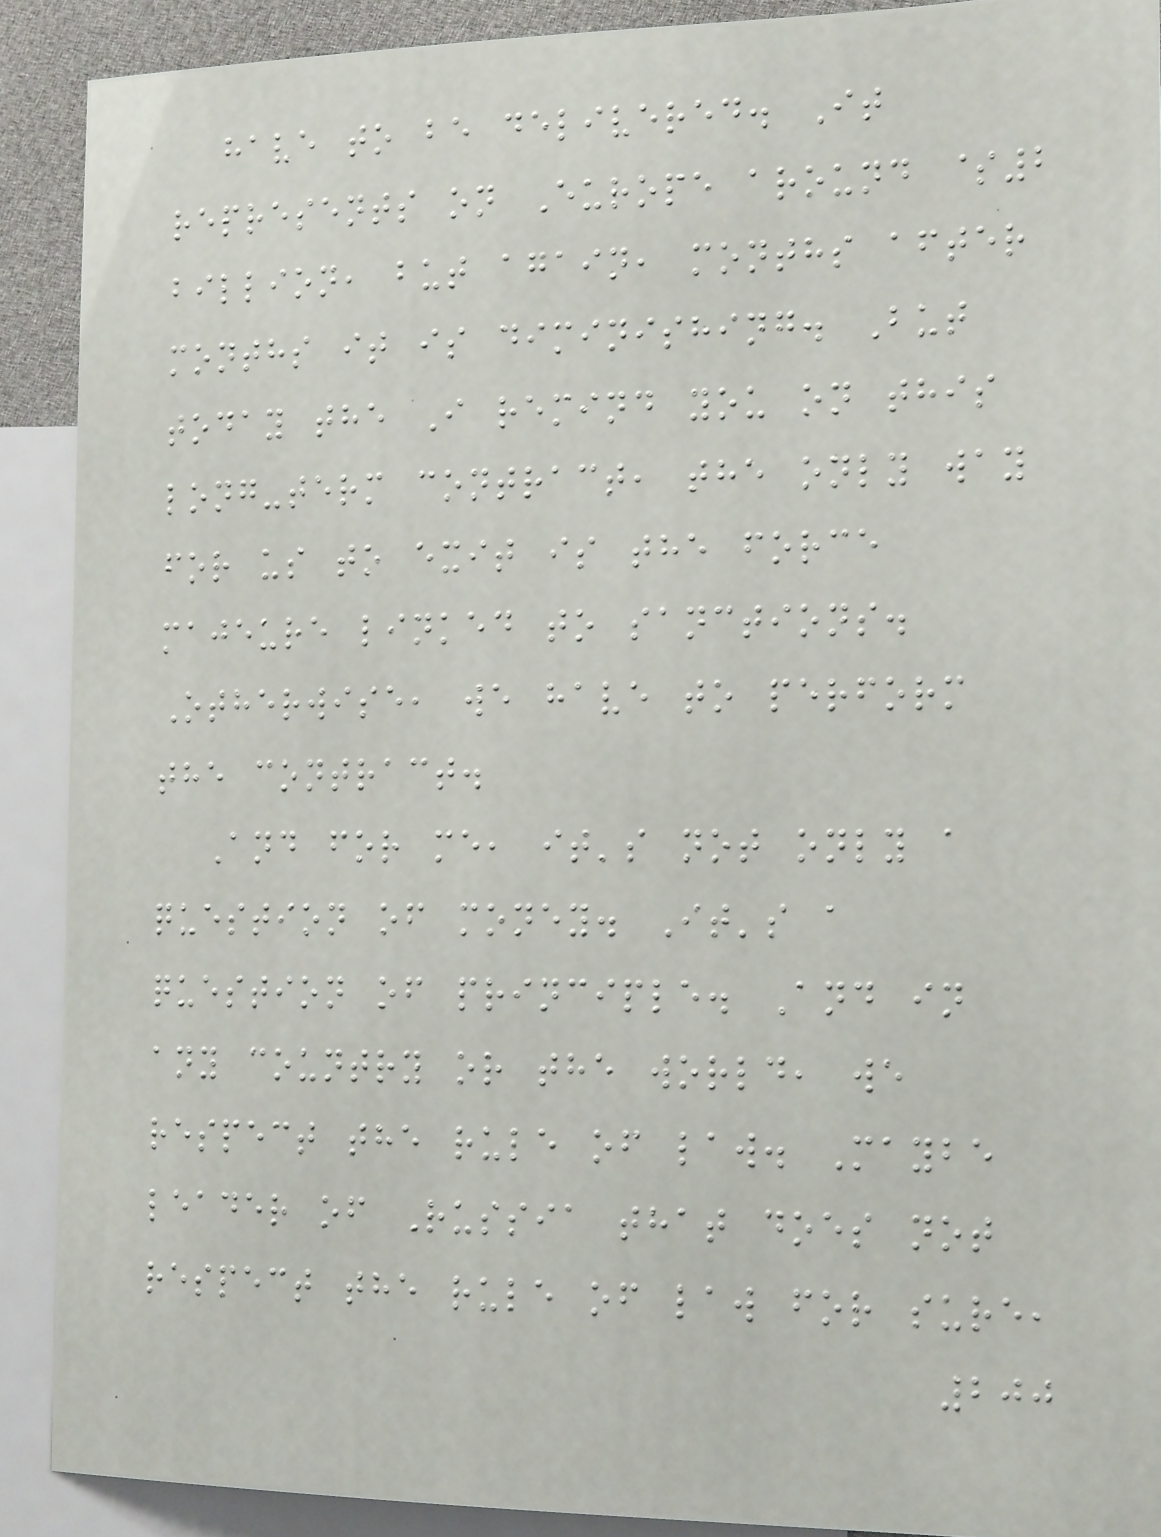have to be delivered. It
represents on Europe around $2
billion, but again, months after
months it is diminishing. But
today the I remind you on this
long-term contract, the only way
for us to exit is the force
majeure linked to sanctions.
Otherwise, we have to perform
the contract.
And for me, it's not only a
question of money. It's a
question of principle. And in
any country or the world, we
respect the rule of law. Maybe
leader of Russia that does not
respect the rule of law for sure,
200
